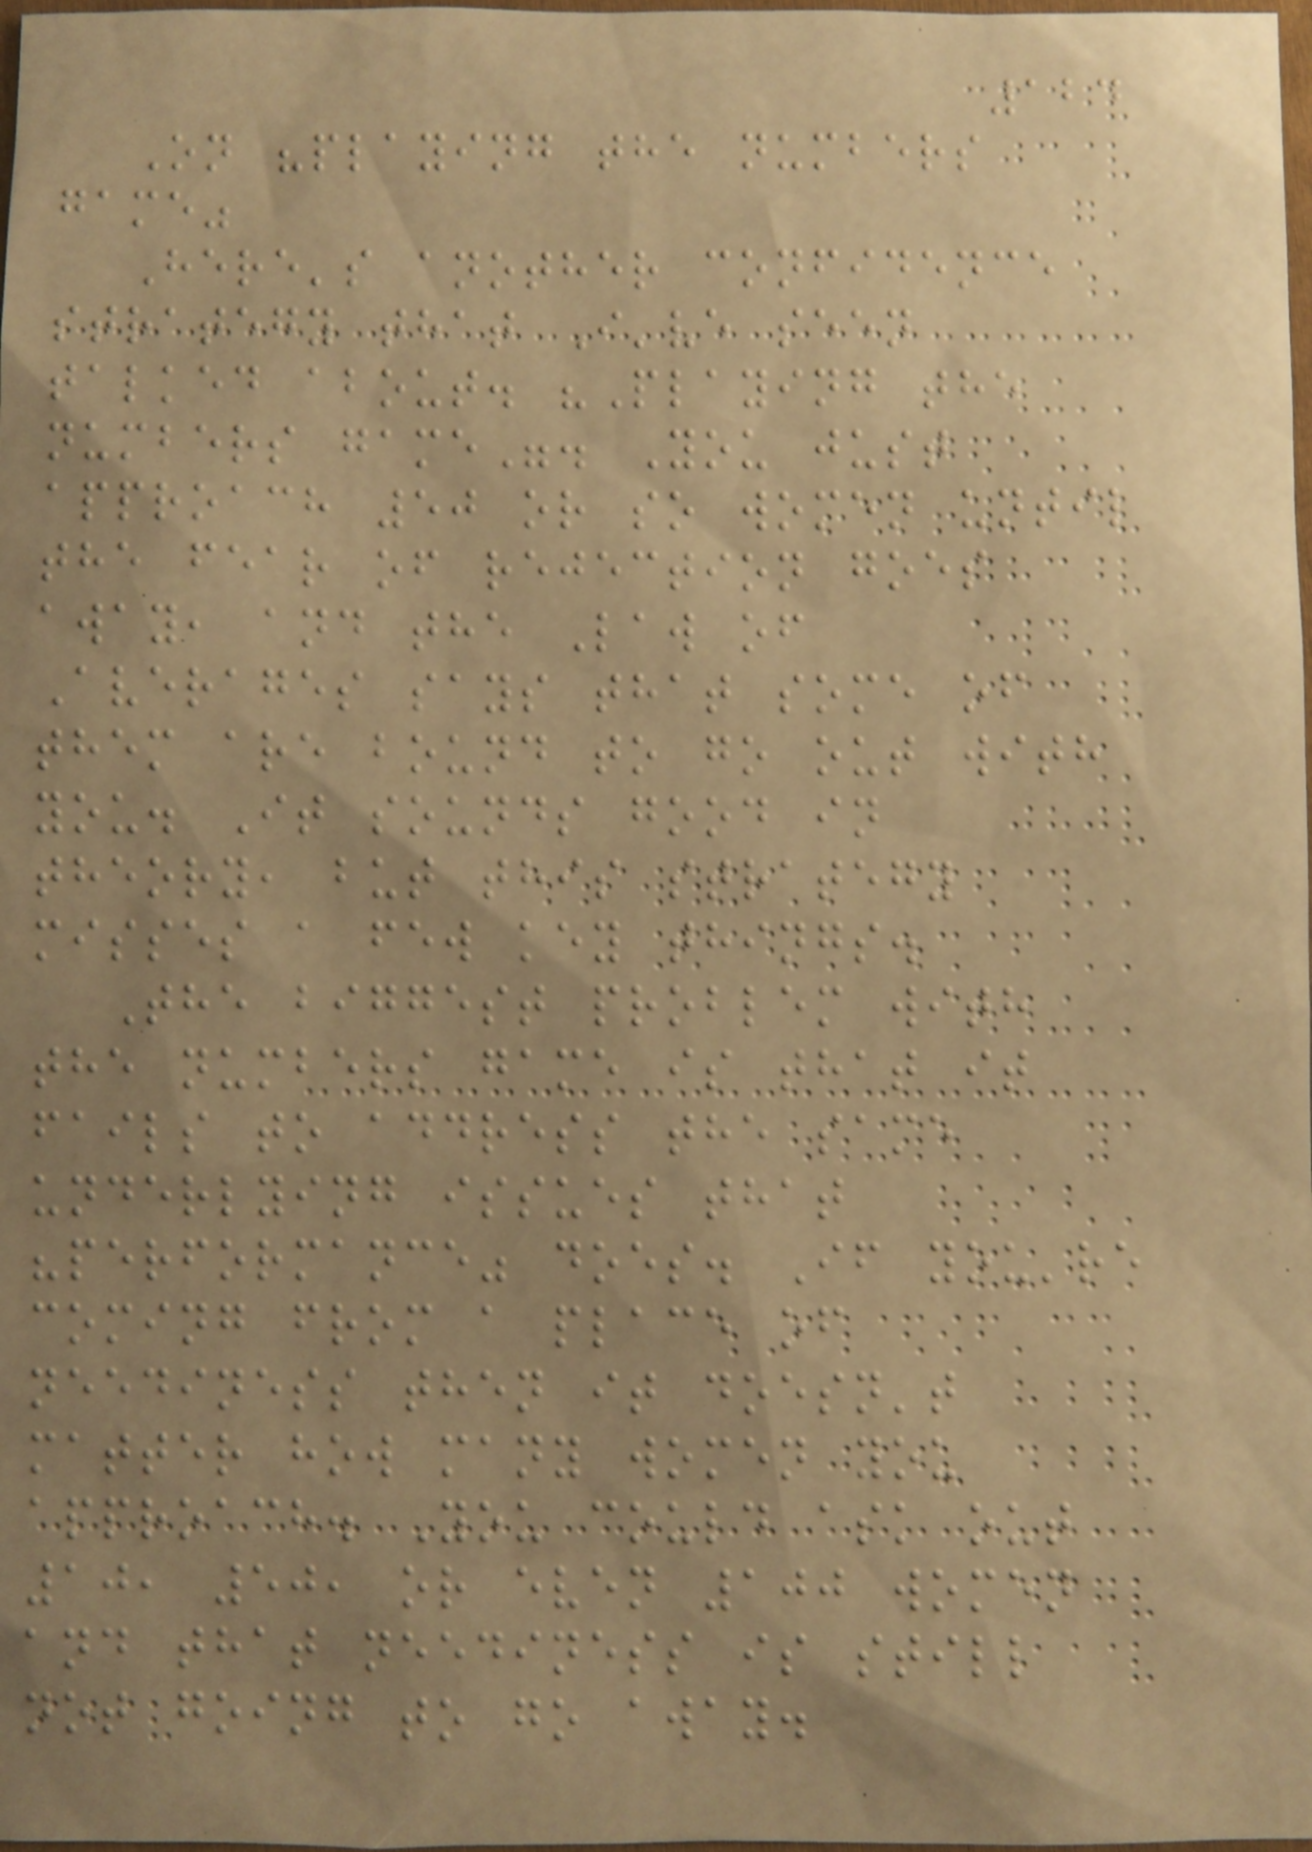124
On "playing the numbers
game"
Here's another confidence
strategy that I've seen
talked about. "Playing the
numbers game". You just
approach 50 or so women until
the fear of rejection goes
away, and the Law of
Averages says that some of
them are bound to go out with
you. It sounds good in
theory, but this strategy
misses a few key things.
The biggest problem with
the numbers game is that it
fails to address the same
underlying issues that
"performance" does. If you're
coming from a place of
neediness then it doesn't
matter how many women you
approach. You could ask out
10, 50, or even 100 women
and that neediness is still
not going to go away.
